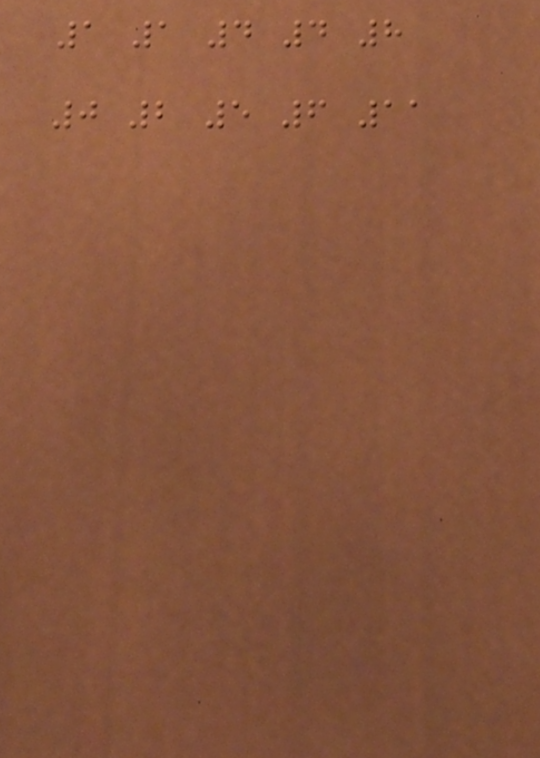1 1 4 4 8
0 2 5 6 11
